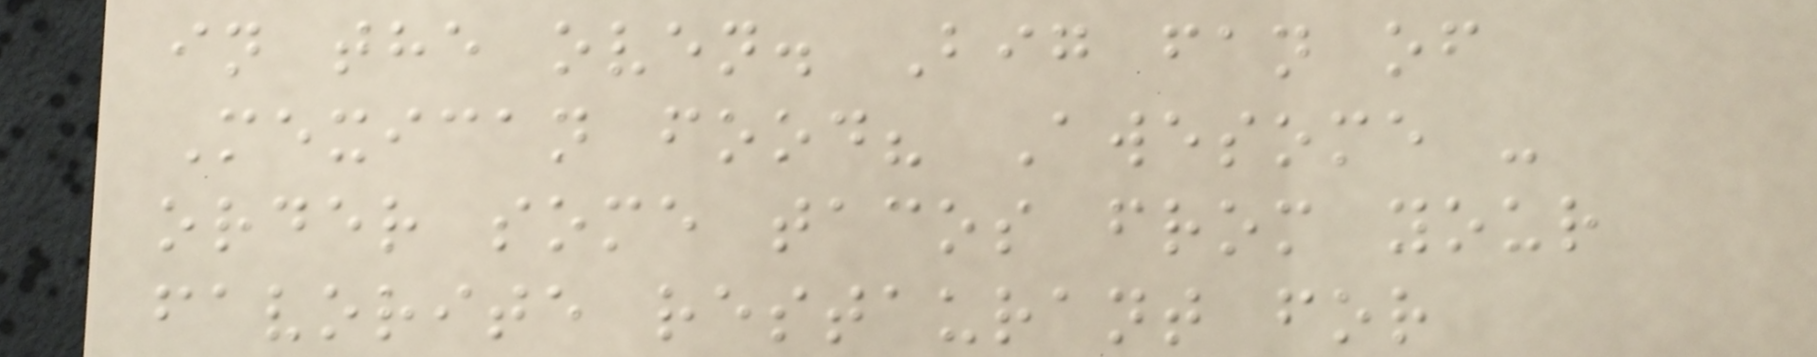in the oven. Big fan of
Mexican food? Awesome -
order some tacos from your
favorite restaurant for
